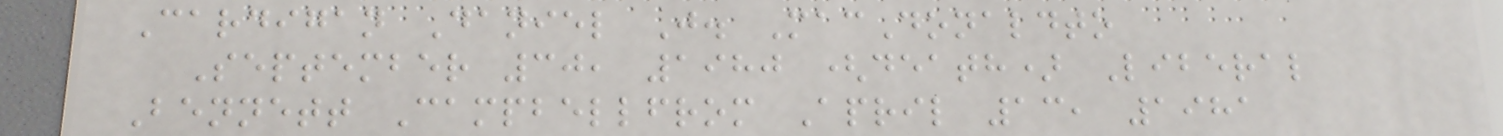Cardigan Daniel J. MacDonaldto
September 30, 1980 (death) Liberal
Bennett Campbellfrom April 13, 1981
